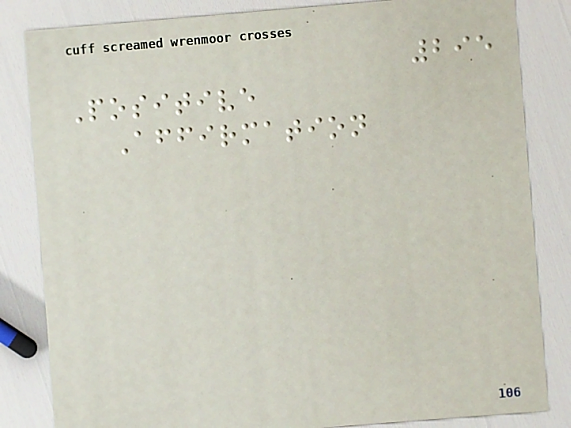295
Positive
Affirmation
